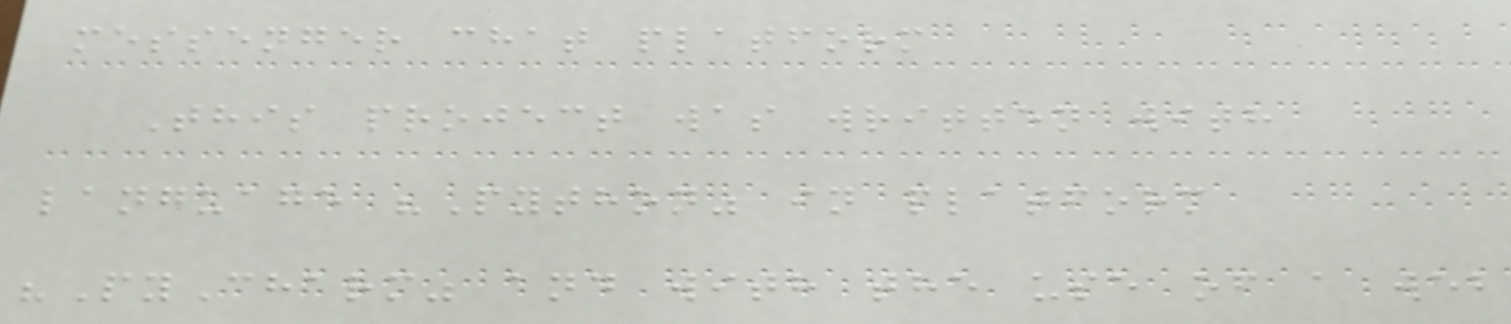messenger chat platform
This project was written with
language "Python" in platform
"PyCharm" and with the use of a web
